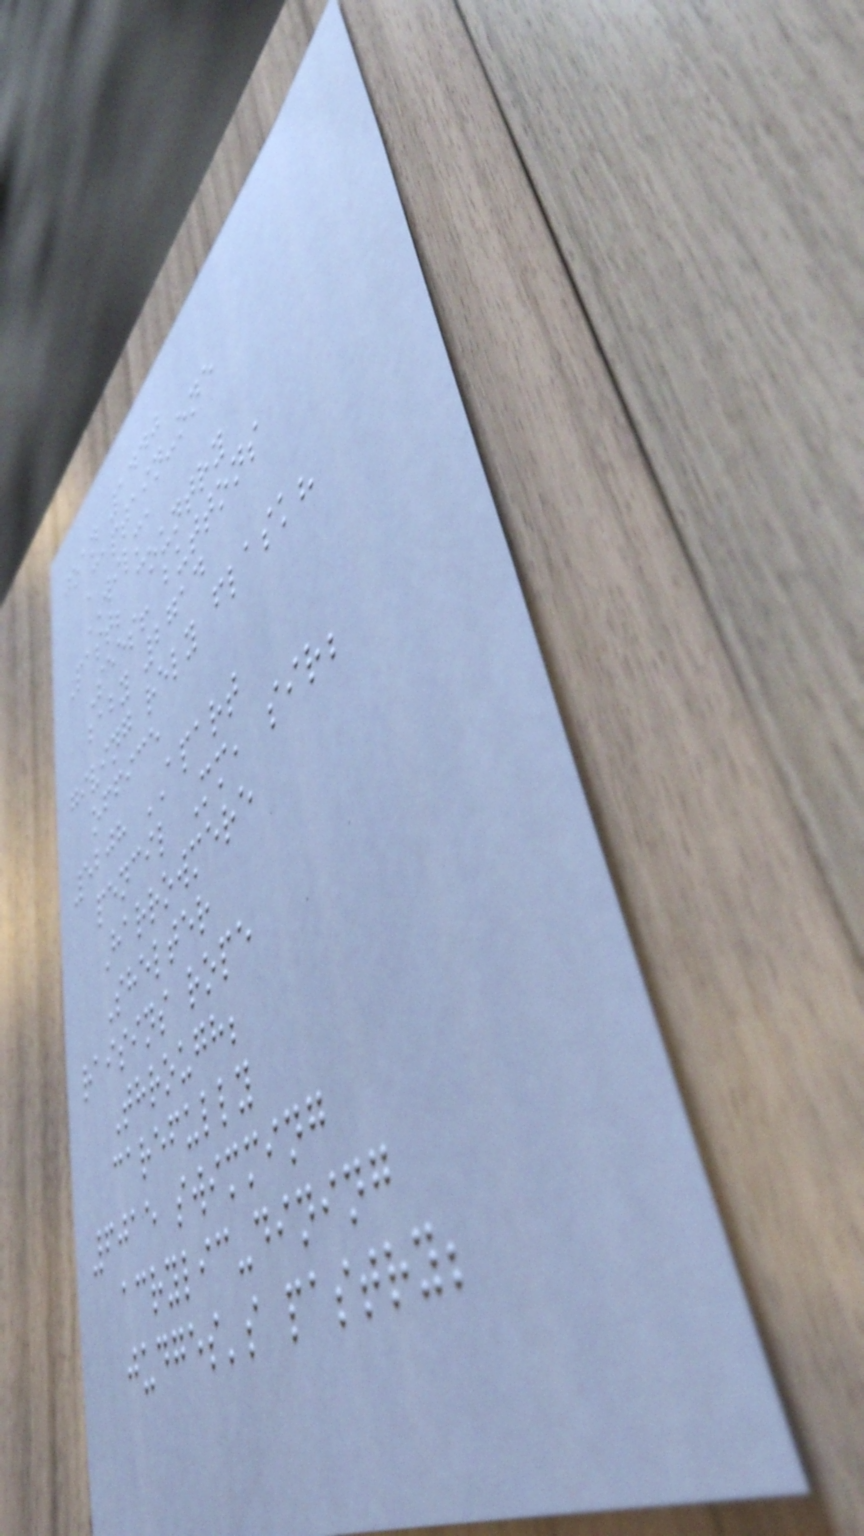joan 1440
Captain-one
WILMA
Past; country
Sees! buttons
baby 2714
giving rely flask?
office
5208 APART
pencil Mm, sir;
Harrowmere
Shelter
raisins rope
Through;
carefully
6015 swimming
acrylic-dining
judges's pastry;
